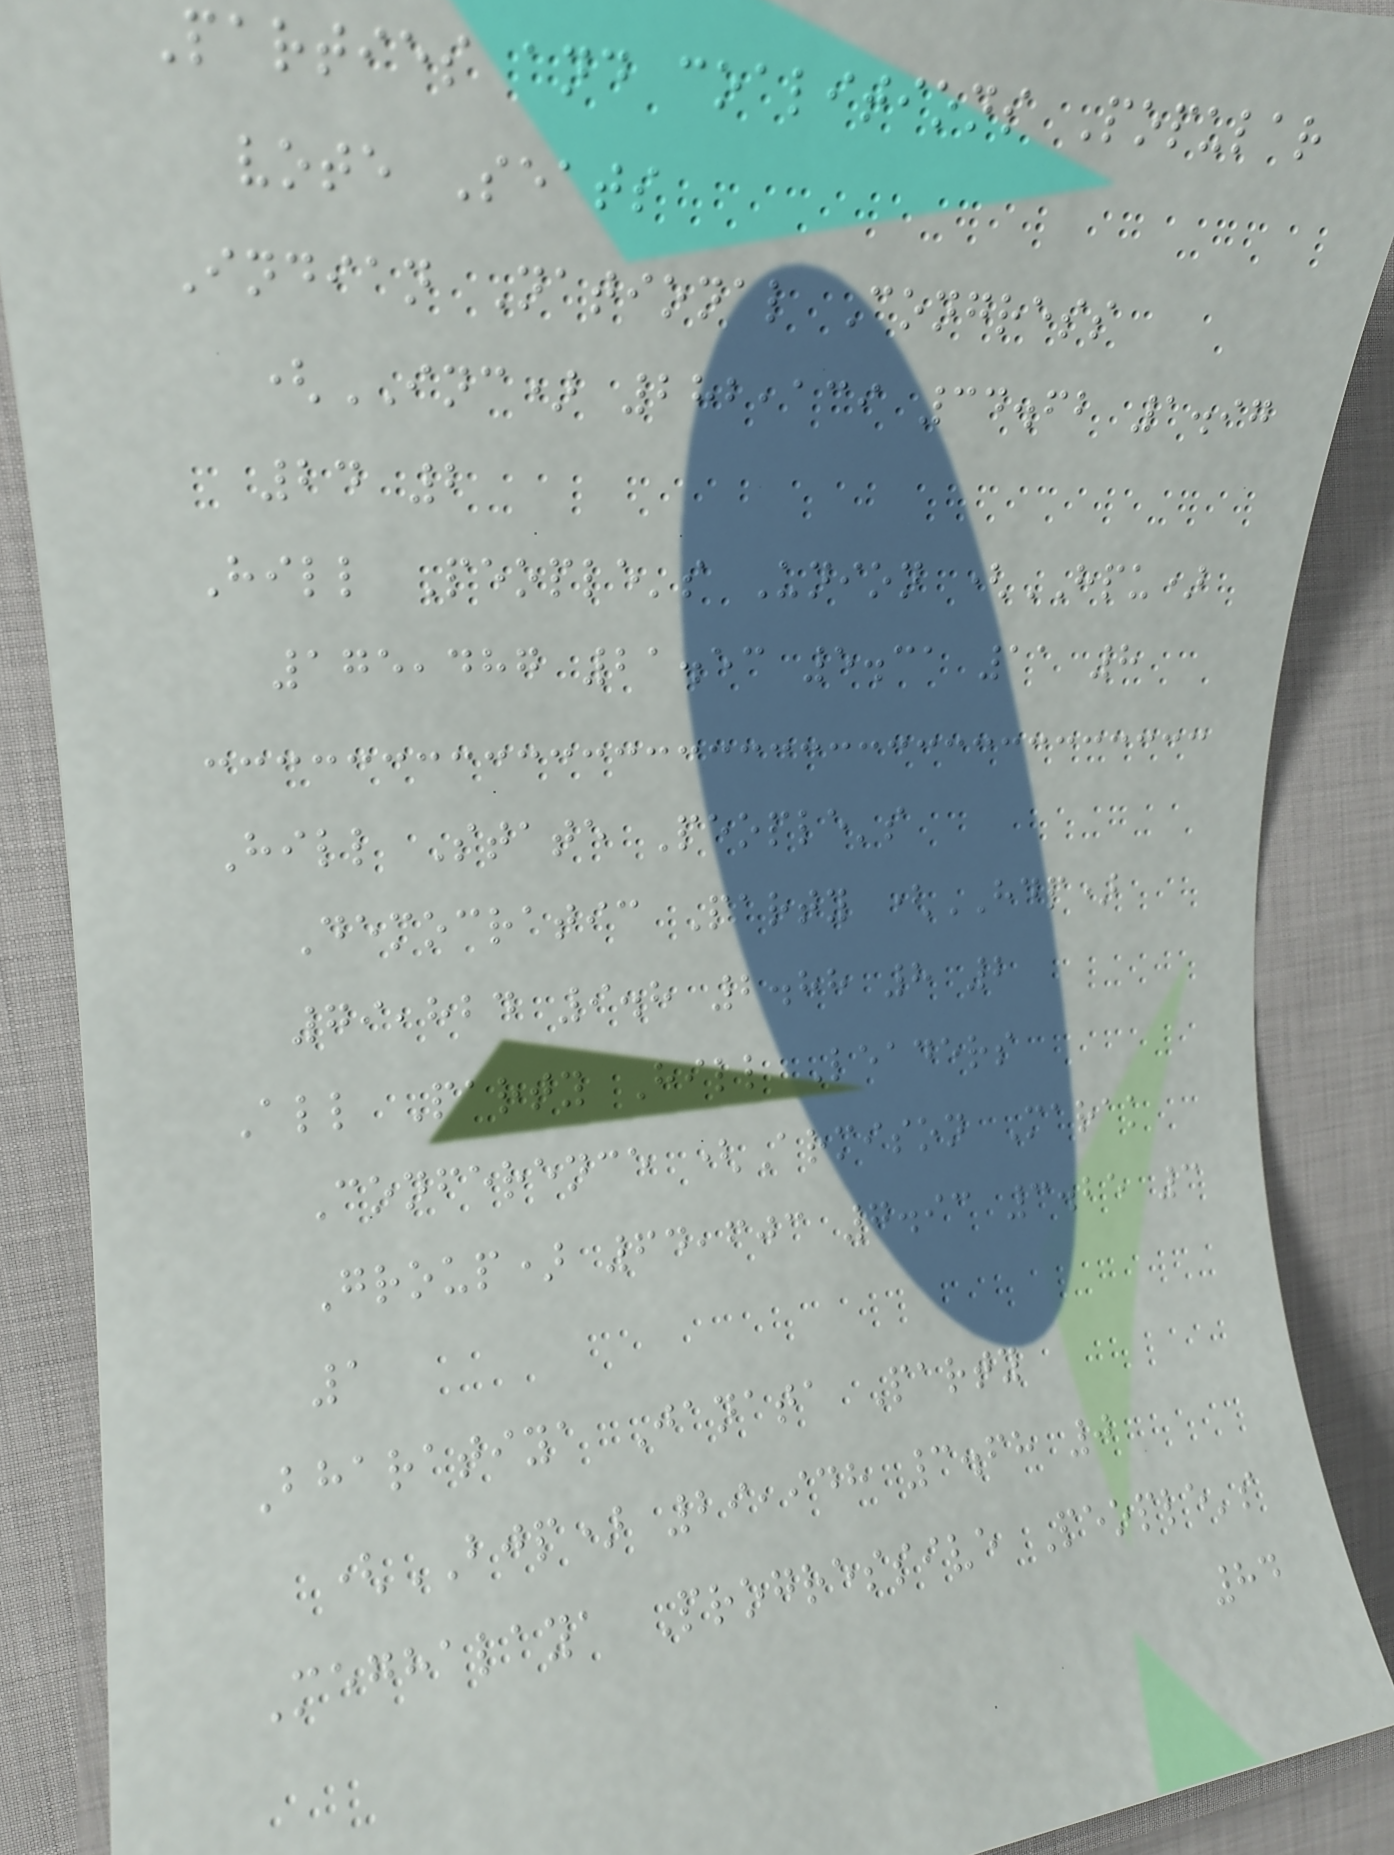Parties and coalitions Popular
vote Seats
Indian National Congress
(INC) 282,139 34.62 1.97
24 2
Hill People's Union (HPU)
175,487 21.53 5.31 11 8
Hill State People's
Democratic Party (HDP)
79,824 9.8 2.88 8 2
All Party Hill Leaders
Conference (Armison Marak
Group) 64,603 7.93 3.25 3
1
Bharatiya Janata Party
(BJP) 29,948 3.68 0
Meghalaya Progressive People's
84
